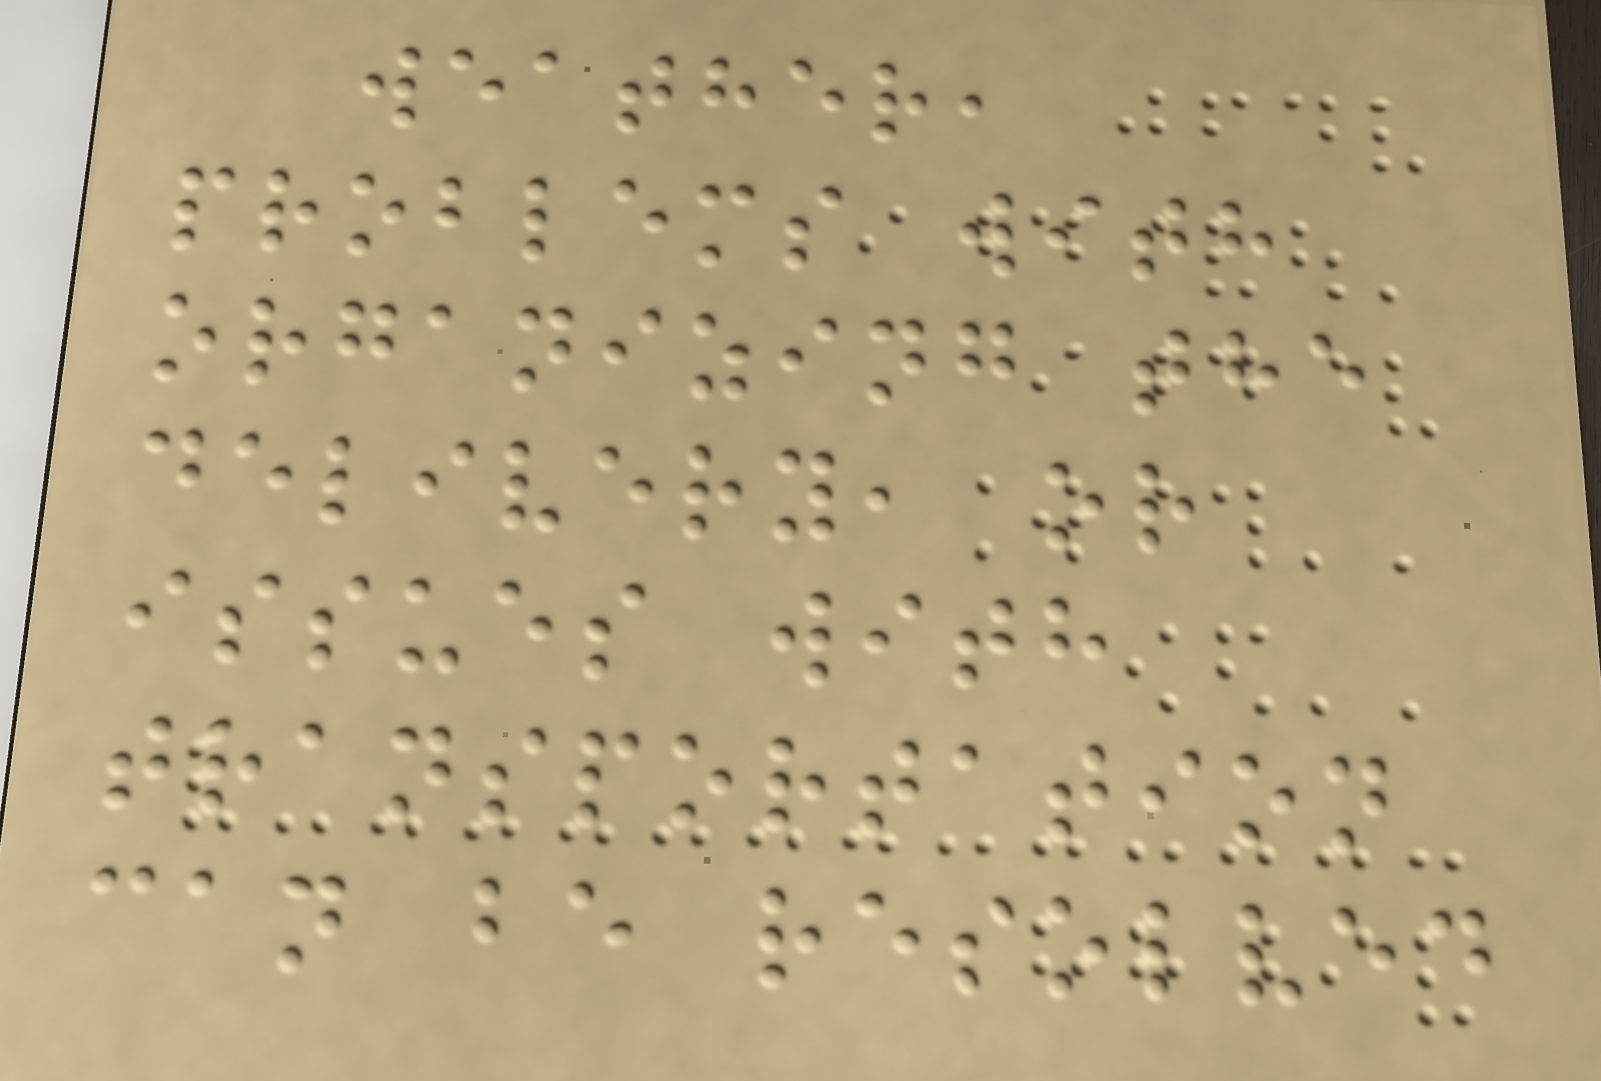weather,
problems with
organizing the
delivery, or
issues with
transportation
can be resolved
